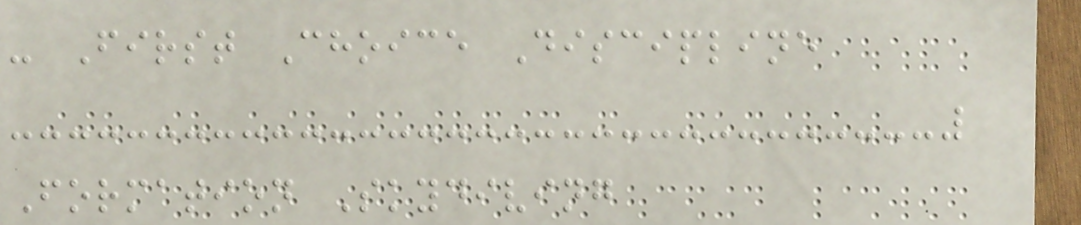- First Choice Discipline
Formation Skydiving
